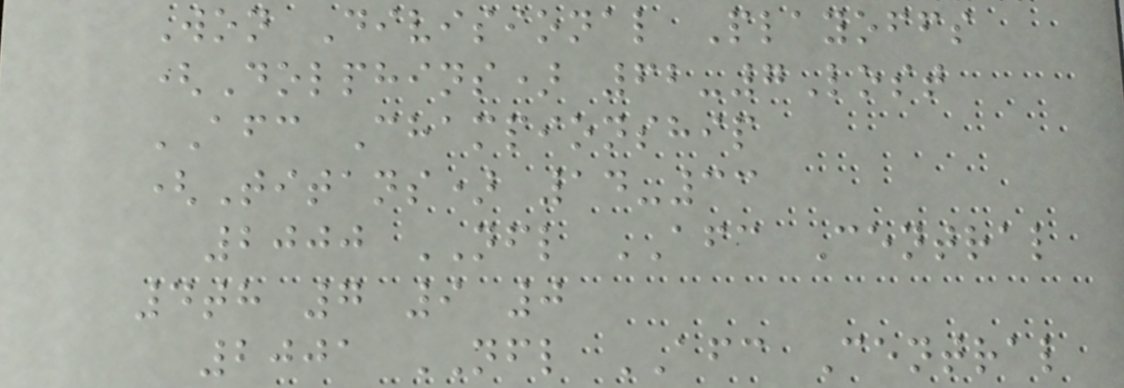Won Divisional Playoffs
(Dolphins) 62-7Lost
AFC Championship
(Titans) 14-33
2000 NFL AFC Central
4th 7 9 0
2001 NFL AFC Central
